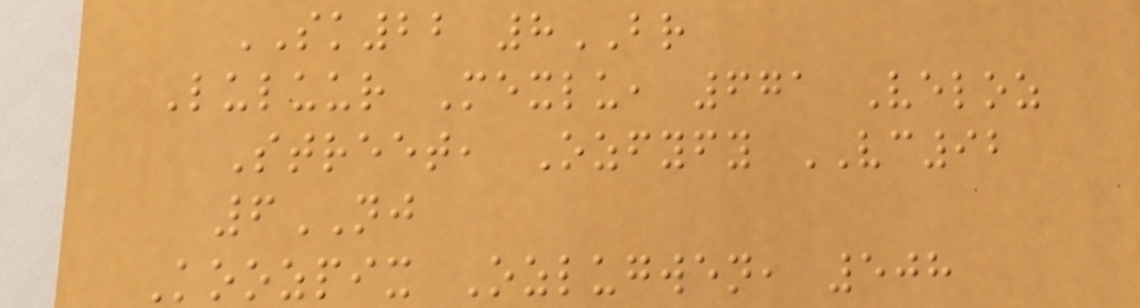SK22 8BR
Luluur Mexlu, 671 Veloz
Street, Ozfyfy VC92
6NJ
Koozpix Ozlugwen, 508
